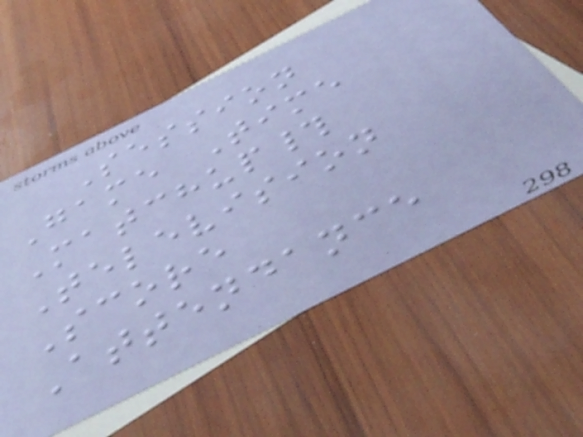Session
Game Time
Matchup#
Television
Score
Attendance
